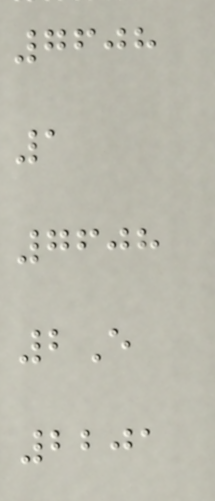7608
1
7608
2E
2201
